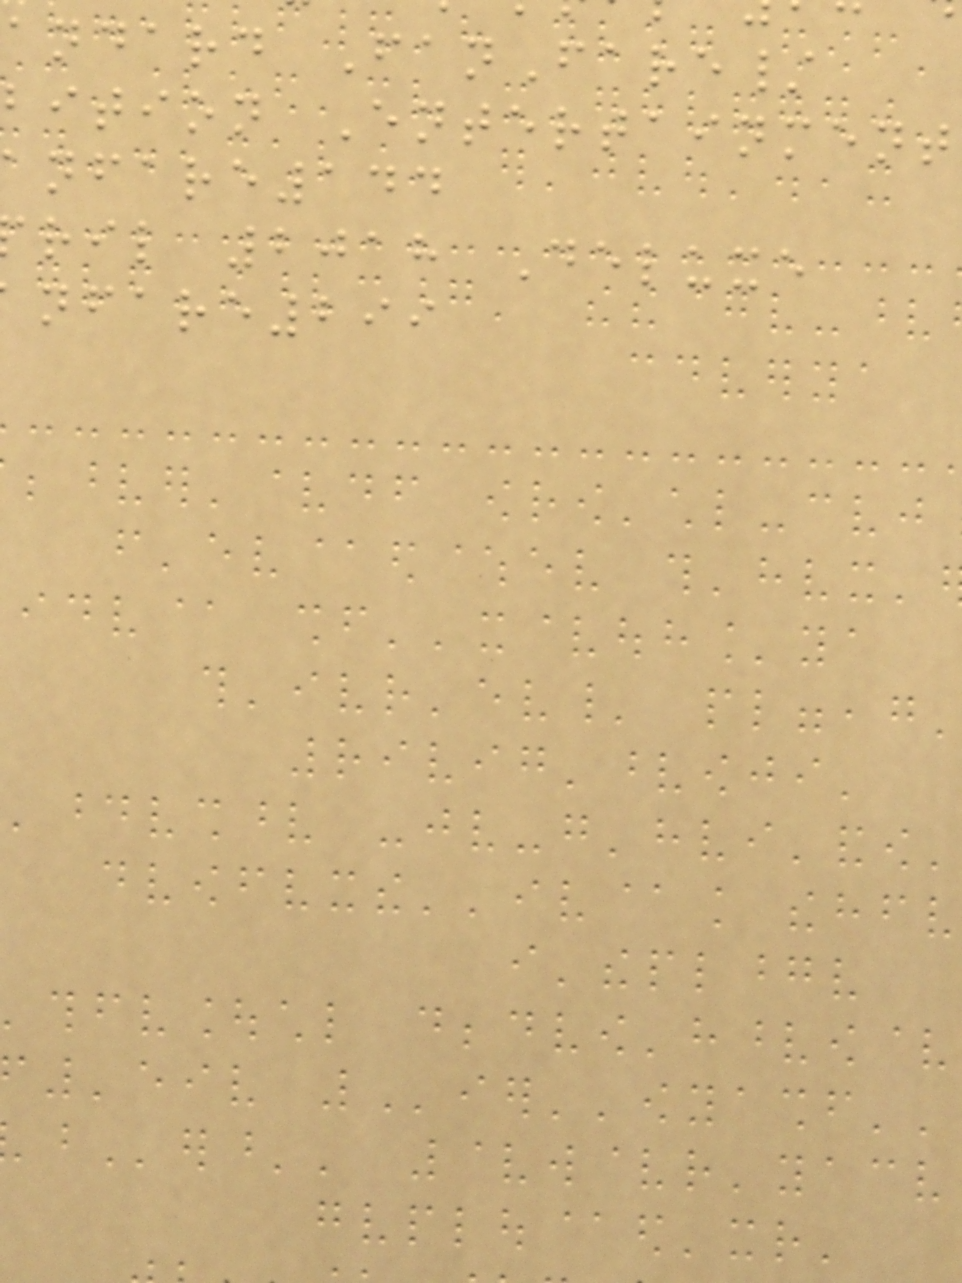andard FanFare/
bition Entertainment
nfare144
ril 2018 Deluxe
nfare299
